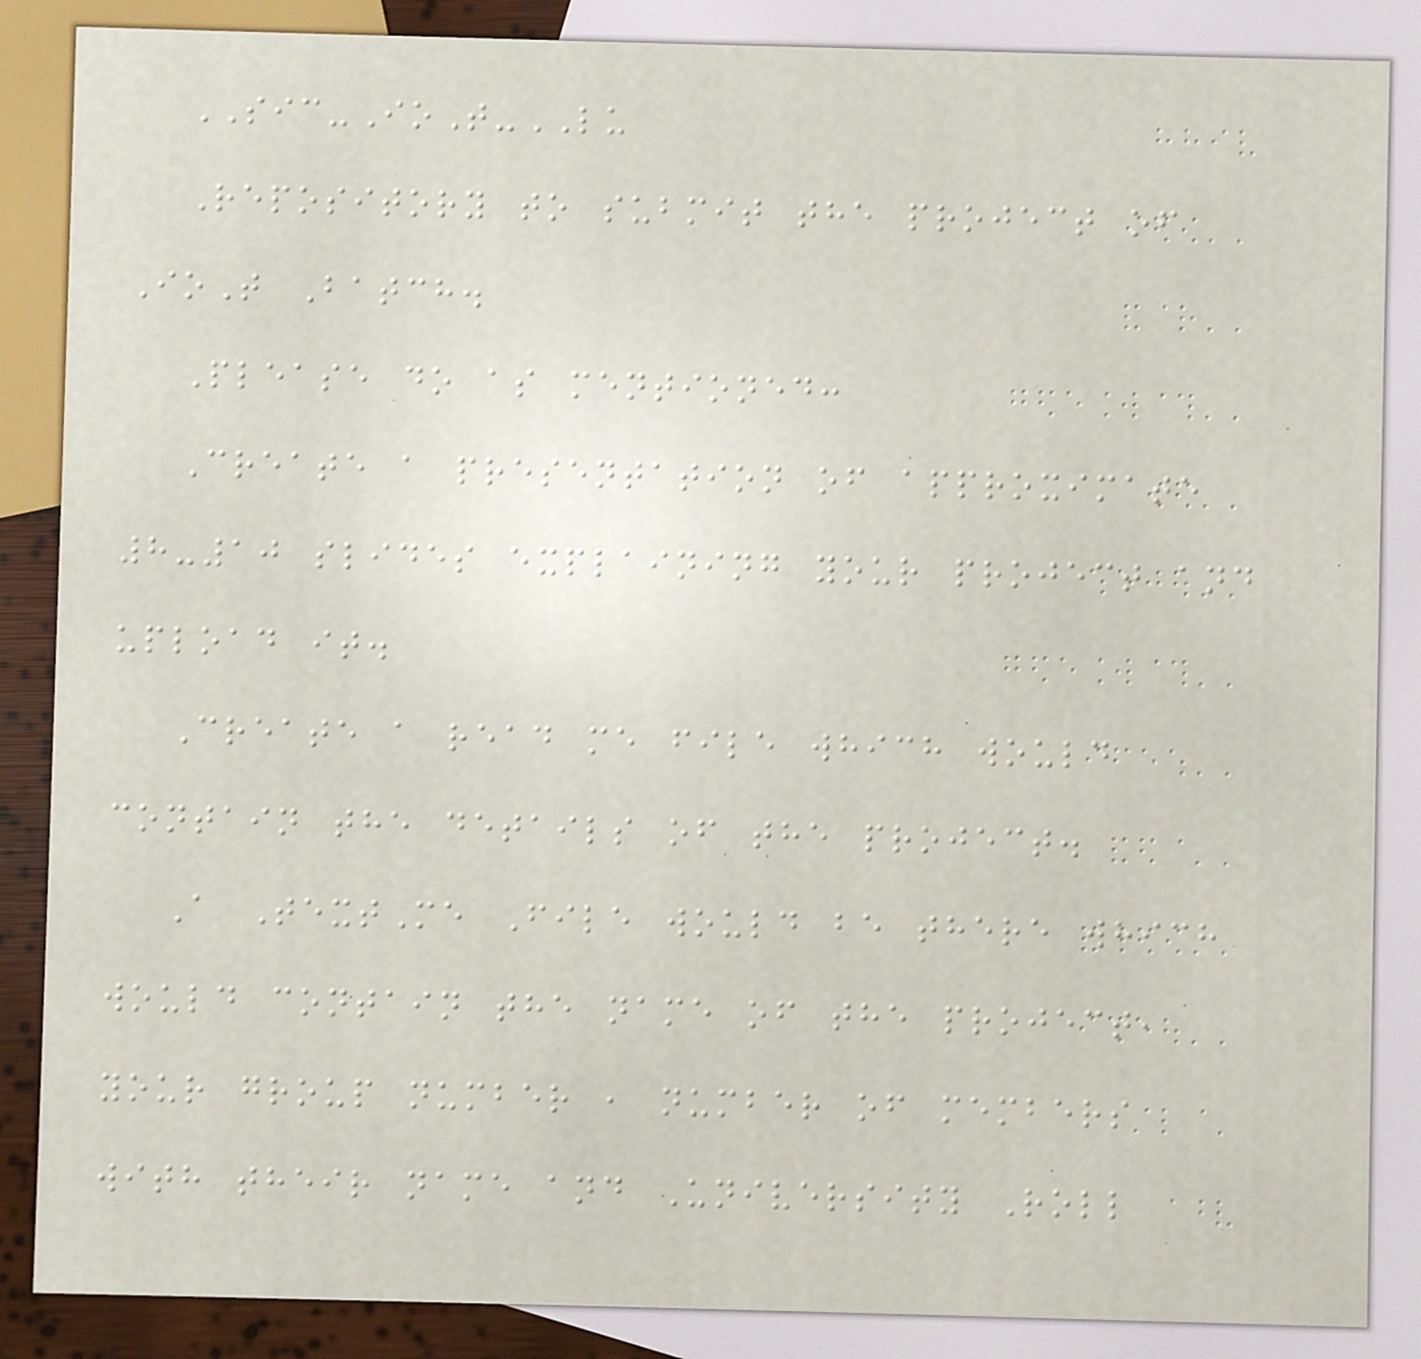SIC-IoT-LU
Repository to submit the project of
IoT Batch.
Please do as mentioned:
Create a presentation of approximate
8-10 slides explaining your project and
upload it.
Create a read me file which would
contain the details of the project.
A TextMe File would be there which
would contain the name of the project,
your group number , number of members
with their name and University Roll
